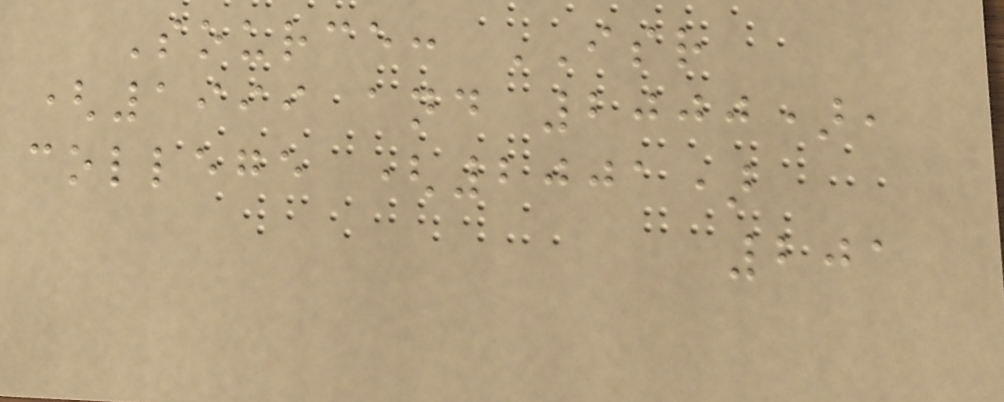Source: ISR
(1999 and 2000),
college (2001)
201
